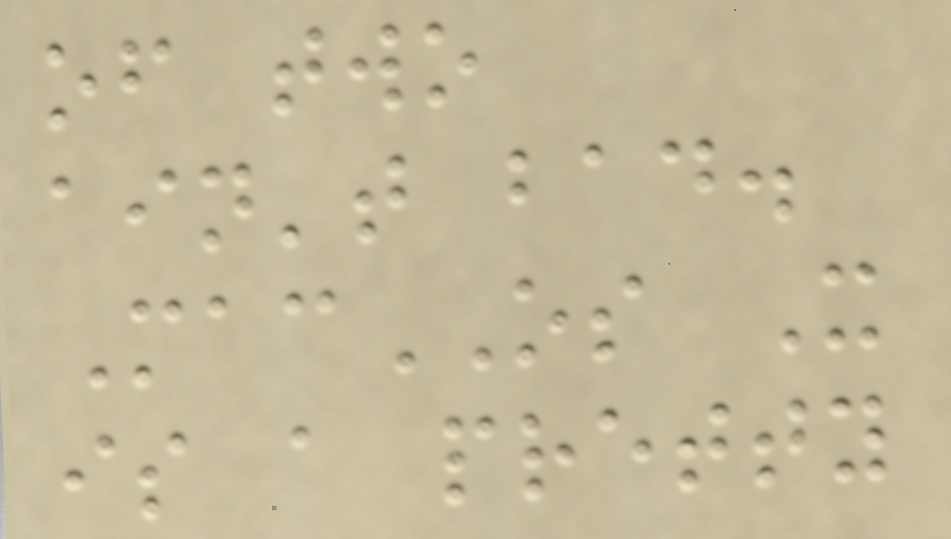of two
ain't bad.
MacOS X
is a pretty
